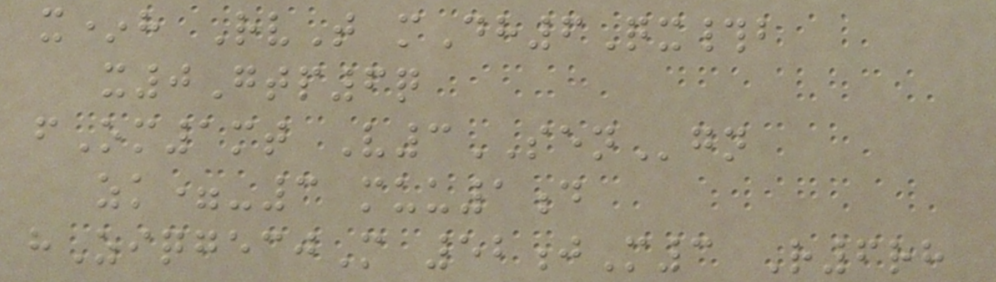x*h RvT mDh6Qx#b
x0Gtp6q
fOm1mt V3SENgn
zk=-3 muu1d
hZiqgecjM 52jM3 R6rh
